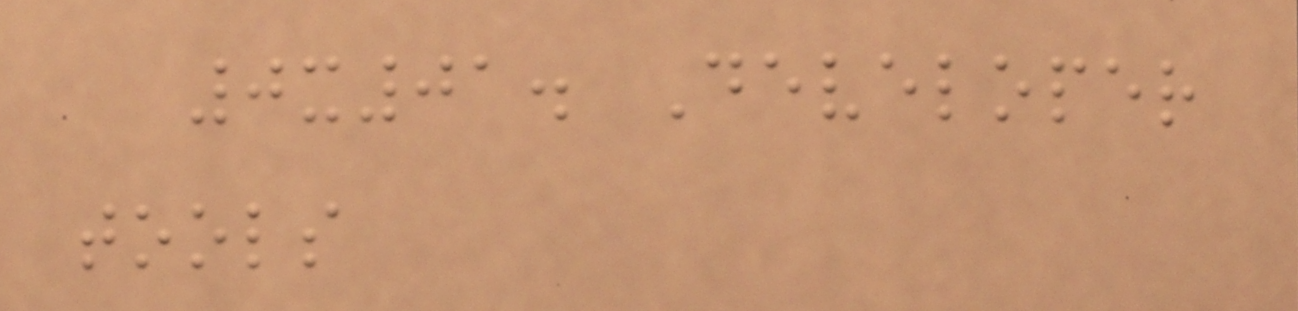0x01. Developer
tools
